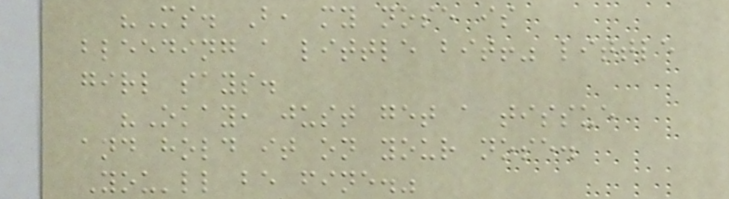"Ms. B, my nose is
bleeding a little bit!" little
girl says.
"Okay, just get a tissue
and hold it on your nose.
You'll be fine."
